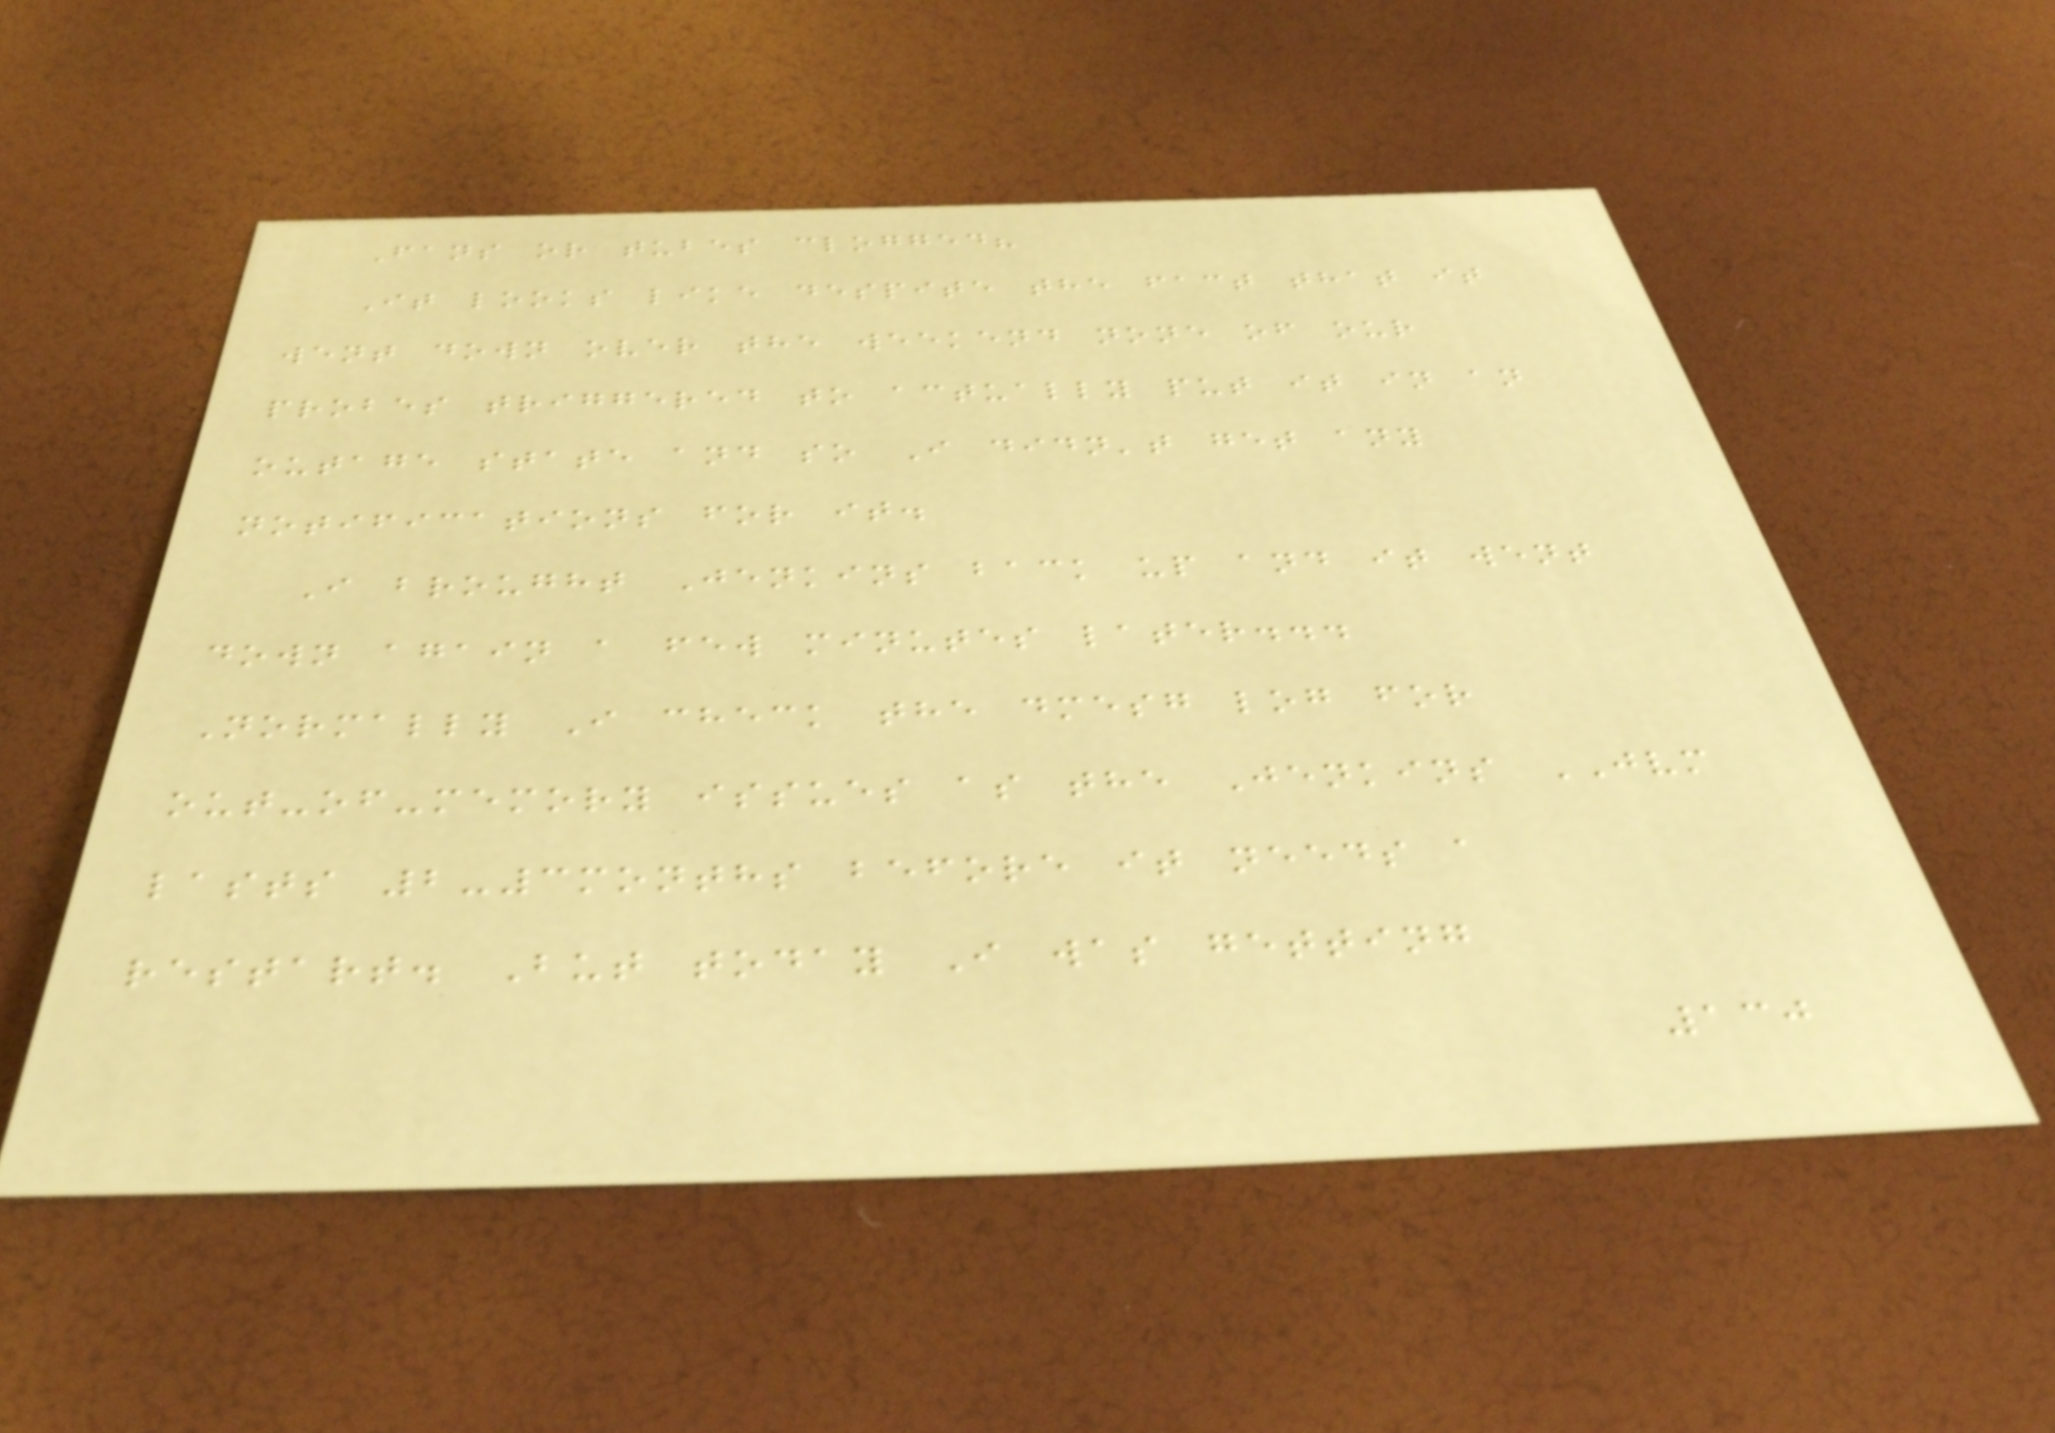Fans or tubes clogged?
It looks like despite the fact that it
went down over the weekend none of our
probes triggered to actually put it in an
outage state and so I didn't get any
notifications for it.
I brought Jenkins back up and it went
down again a few minutes later...
Normally I check the dmesg log for
out-of-memory issues as the Jenkins JVM
lasts 2-3months before it needs a
restart. But today I was getting
130
